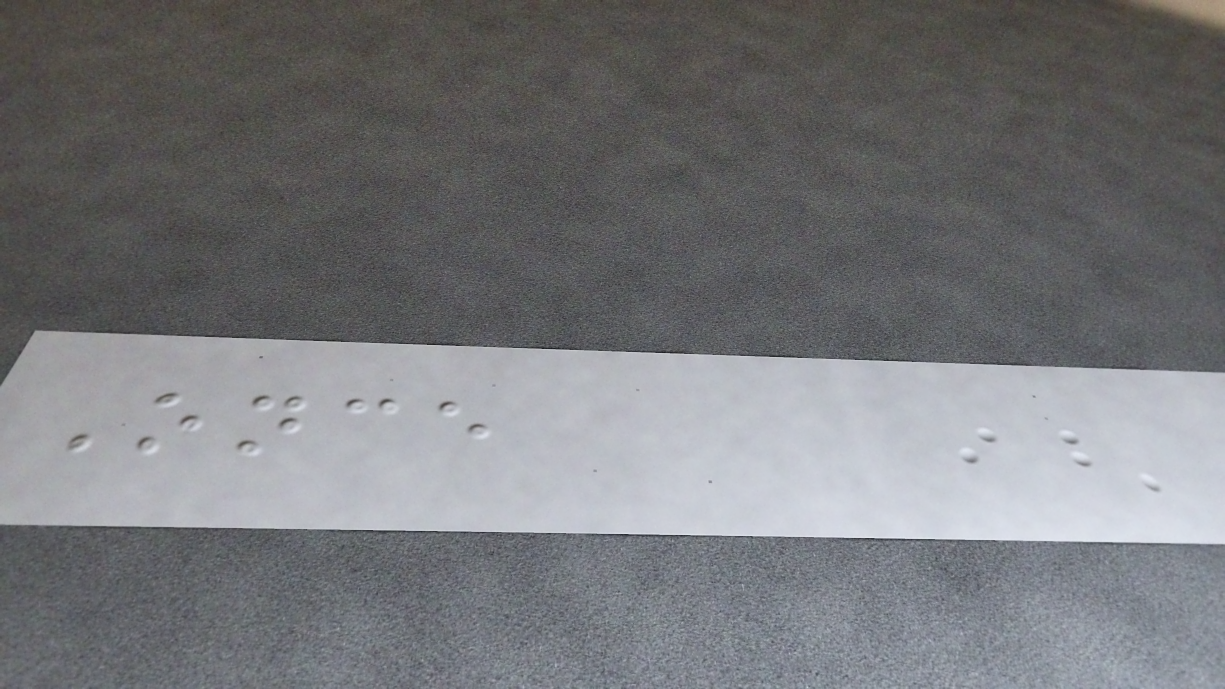Once
